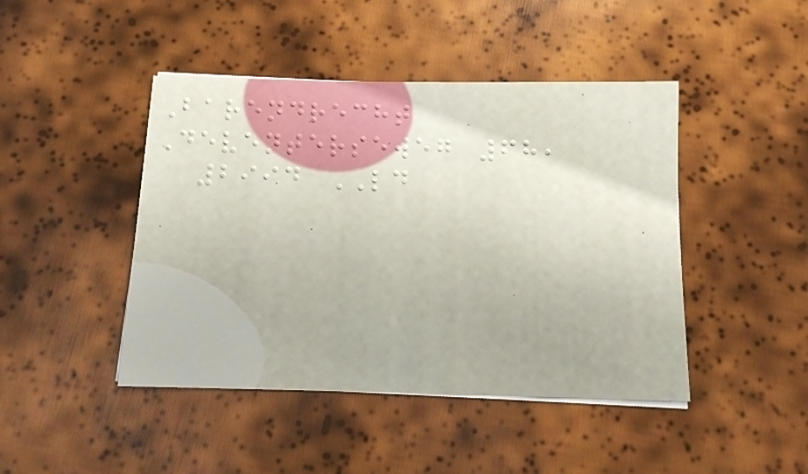Barendrecht
Deventerseweg 68,
2994 LD
